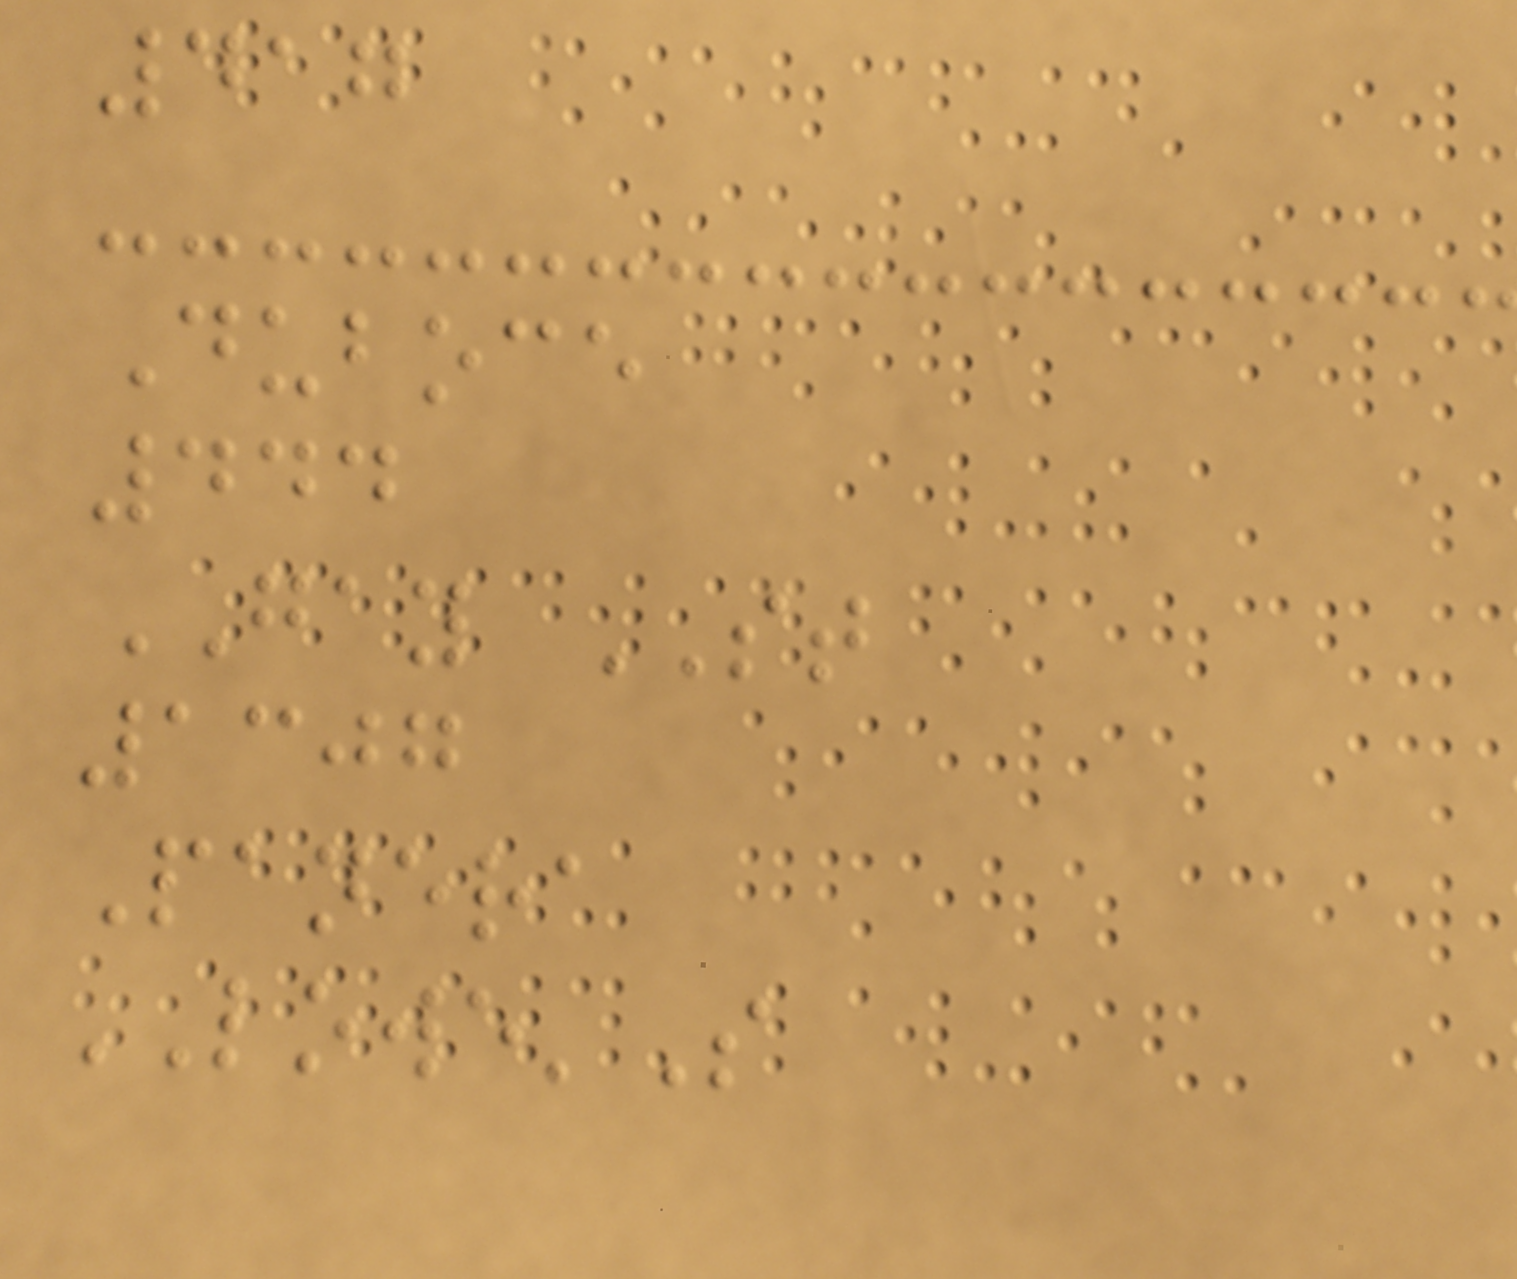417
Duboce
444
GAY ST
1307
Panera
LOWE'S
